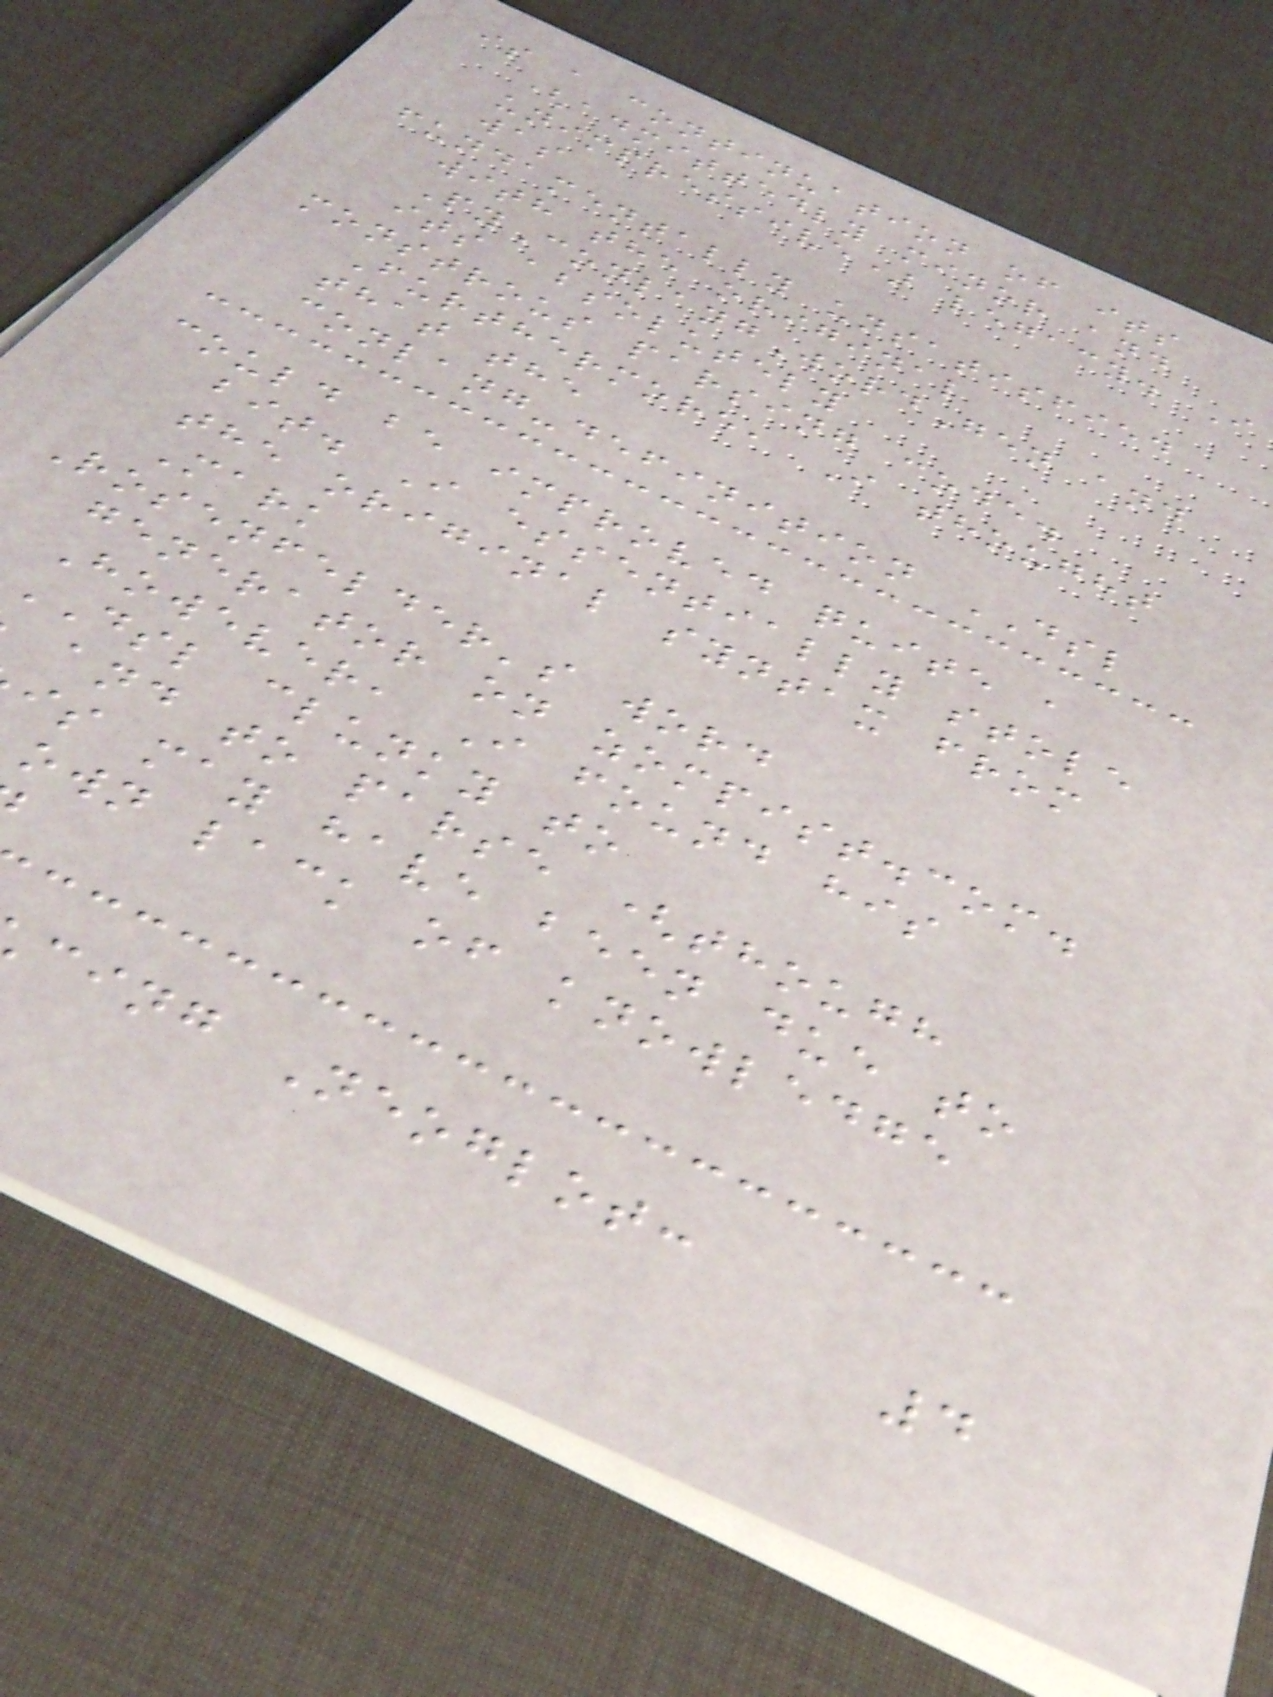is a continuation of its
(admittedly minor and
unimpressive) legacy. I
was
fundamentally unsatisfied
with the original
PyConlangWordGen and
its absolutely
monstrous parsing code.
Furthermore, I thought
that the
conlang-definition DSL
could be improved quite a
bit. I essentially stole
the original syntax from
Mark
Rosenfelder's word
generator on zompist.com.
However, I found his
DSL clunky to
and to parse (though
is may have been due to
own lack of knowledge
cing Neoglot:
4
